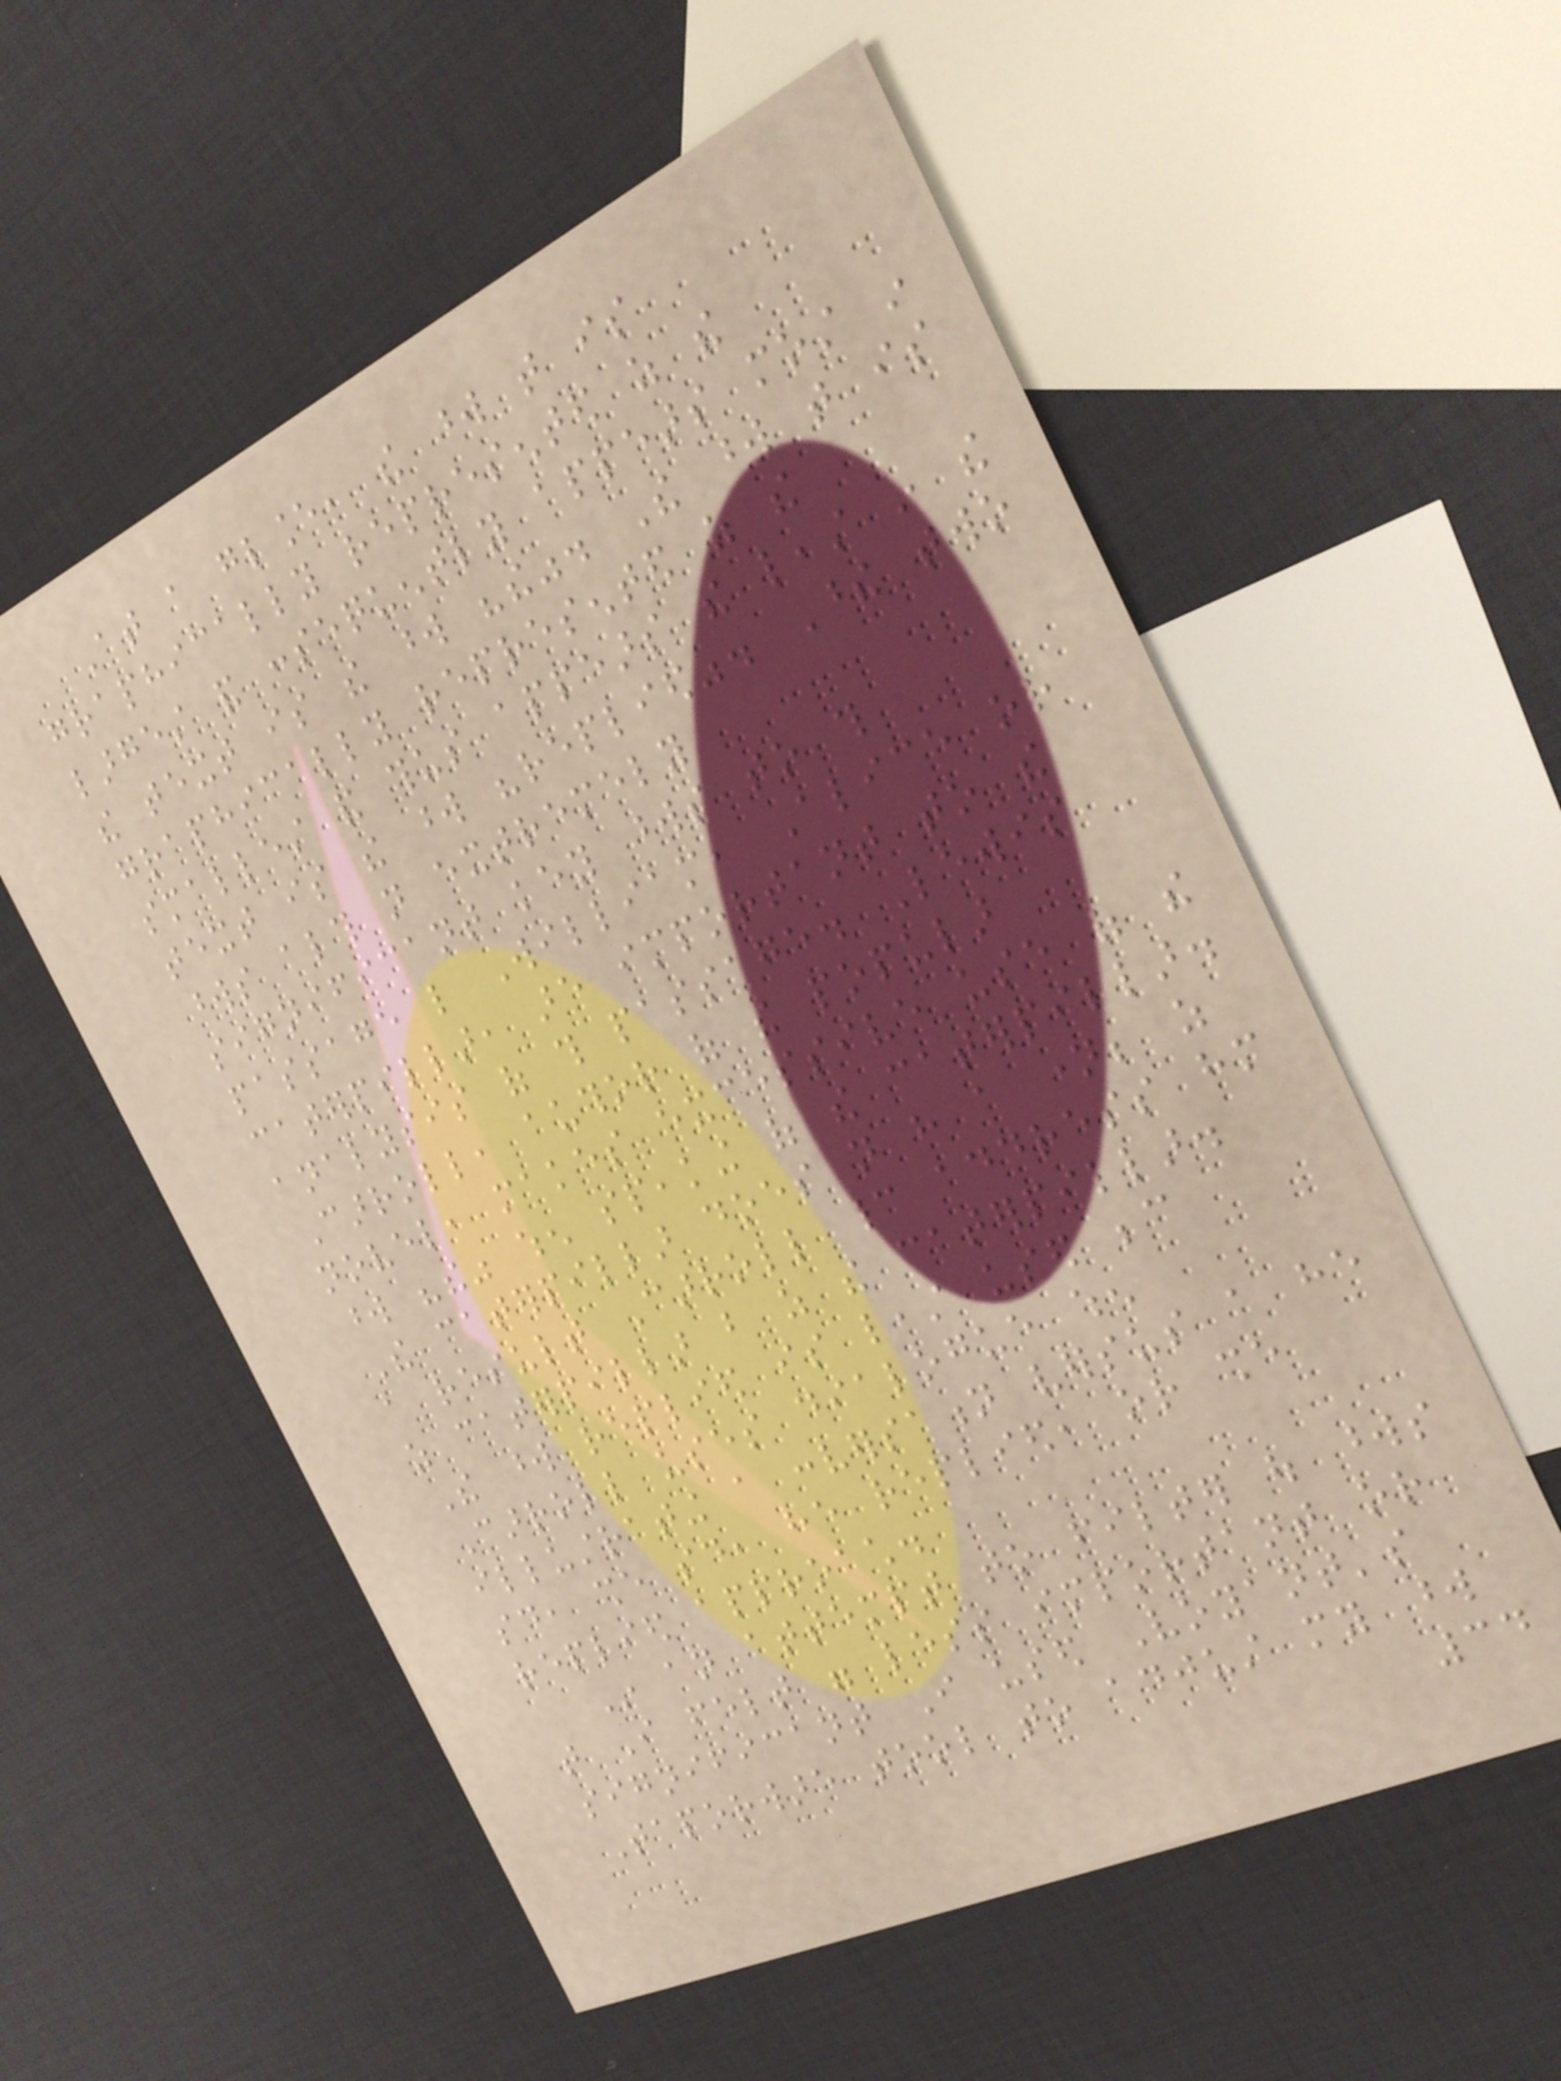At a glance, the word that is
graphically represented as the
largest and consequently appears most in
the text is the word "the". The word that is
graphically represented as the
smallest and thus appears the least in the
text is the word "replied". These two
words although not extremely
significant key words to this
passage like William, Alice or
caterpillar, are important to the
analysis of this passage. Lewis
Carroll, author of the popular
novel, makes excessive use of the
word "the" when speaking of the caterpillar.
The caterpillar does not have a name; as
a result Carroll cannot address him
as caterpillar but as the caterpillar.
The word replied is least used because
Carroll uses dialogue when
illustrating a conversation versus a he
said, she said, he replied, or she
replied approach.
In an attempt to filter out words
that I felt were less important or
significant I used Voyant's
Taporware tool to adjust my word
34
